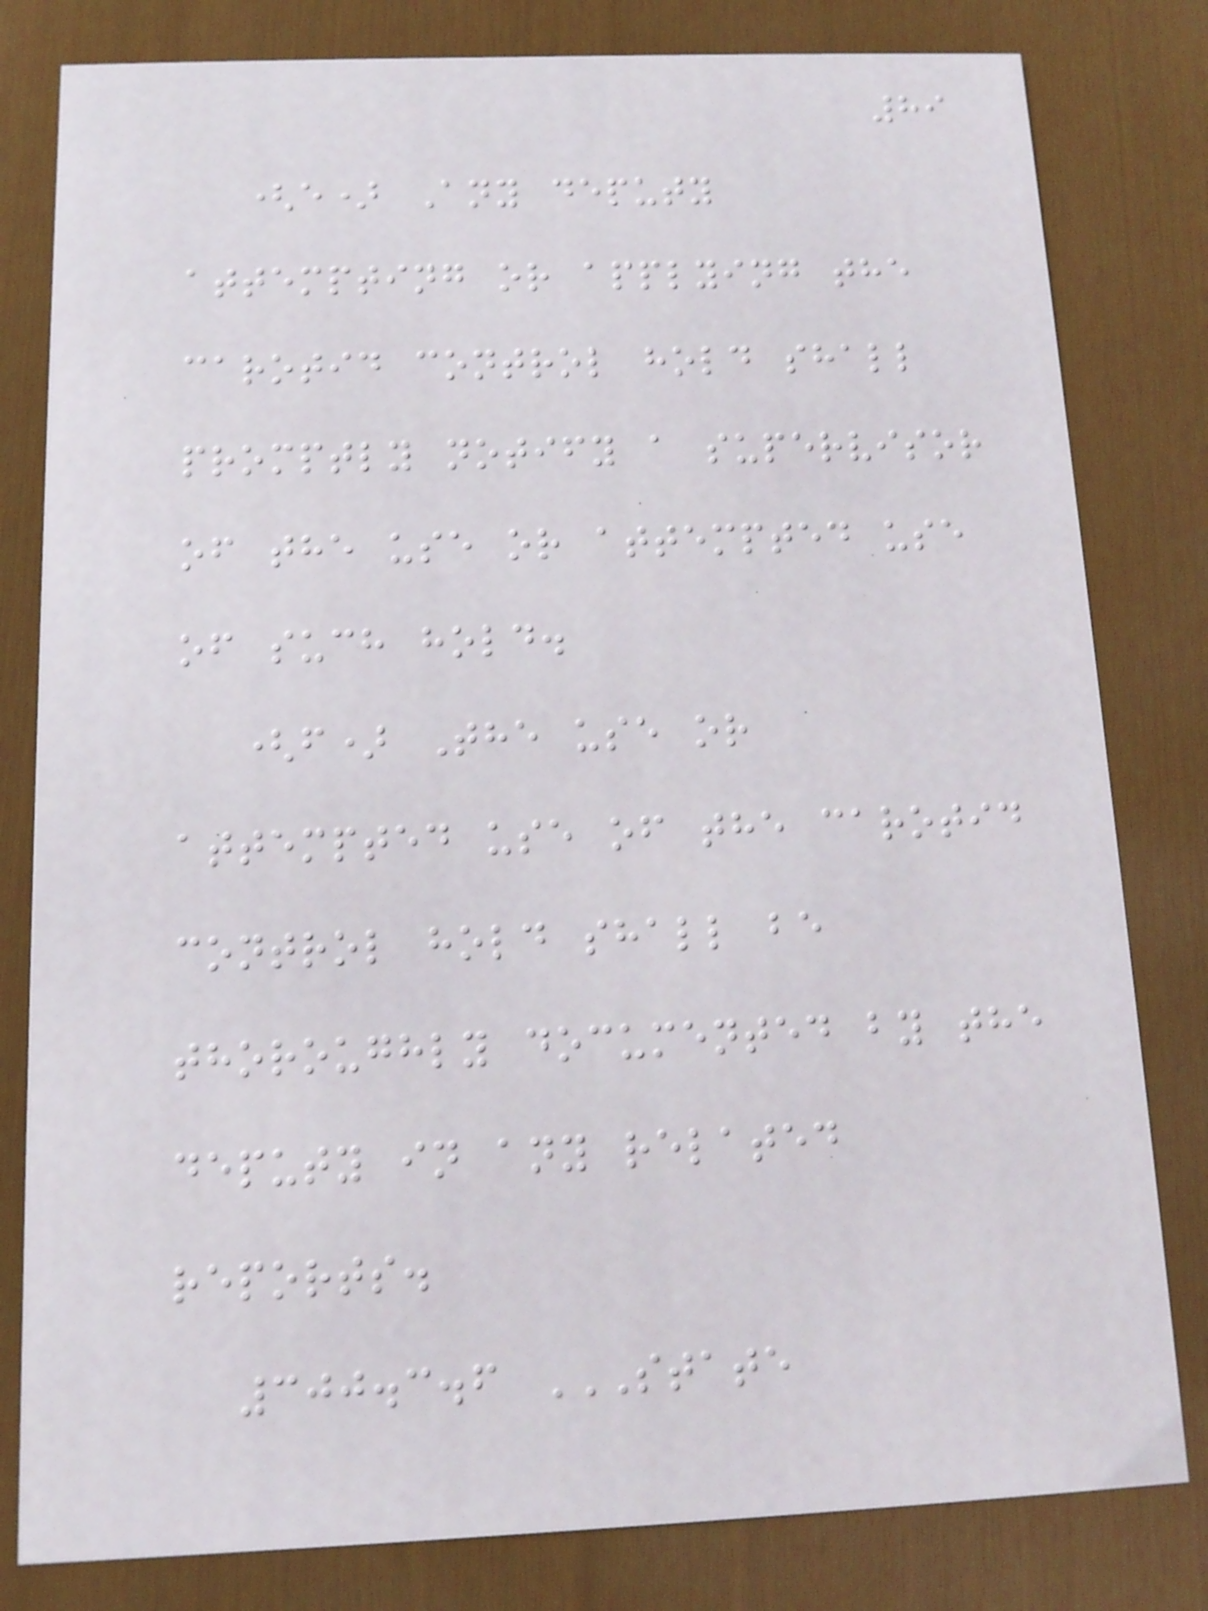89
(e) Any deputy
attempting or applying the
carotid control hold shall
promptly notify a supervisor
of the use or attempted use
of such hold.
(f) The use or
attempted use of the carotid
control hold shall be
thoroughly documented by the
deputy in any related
reports.
300.3.6 STATE
